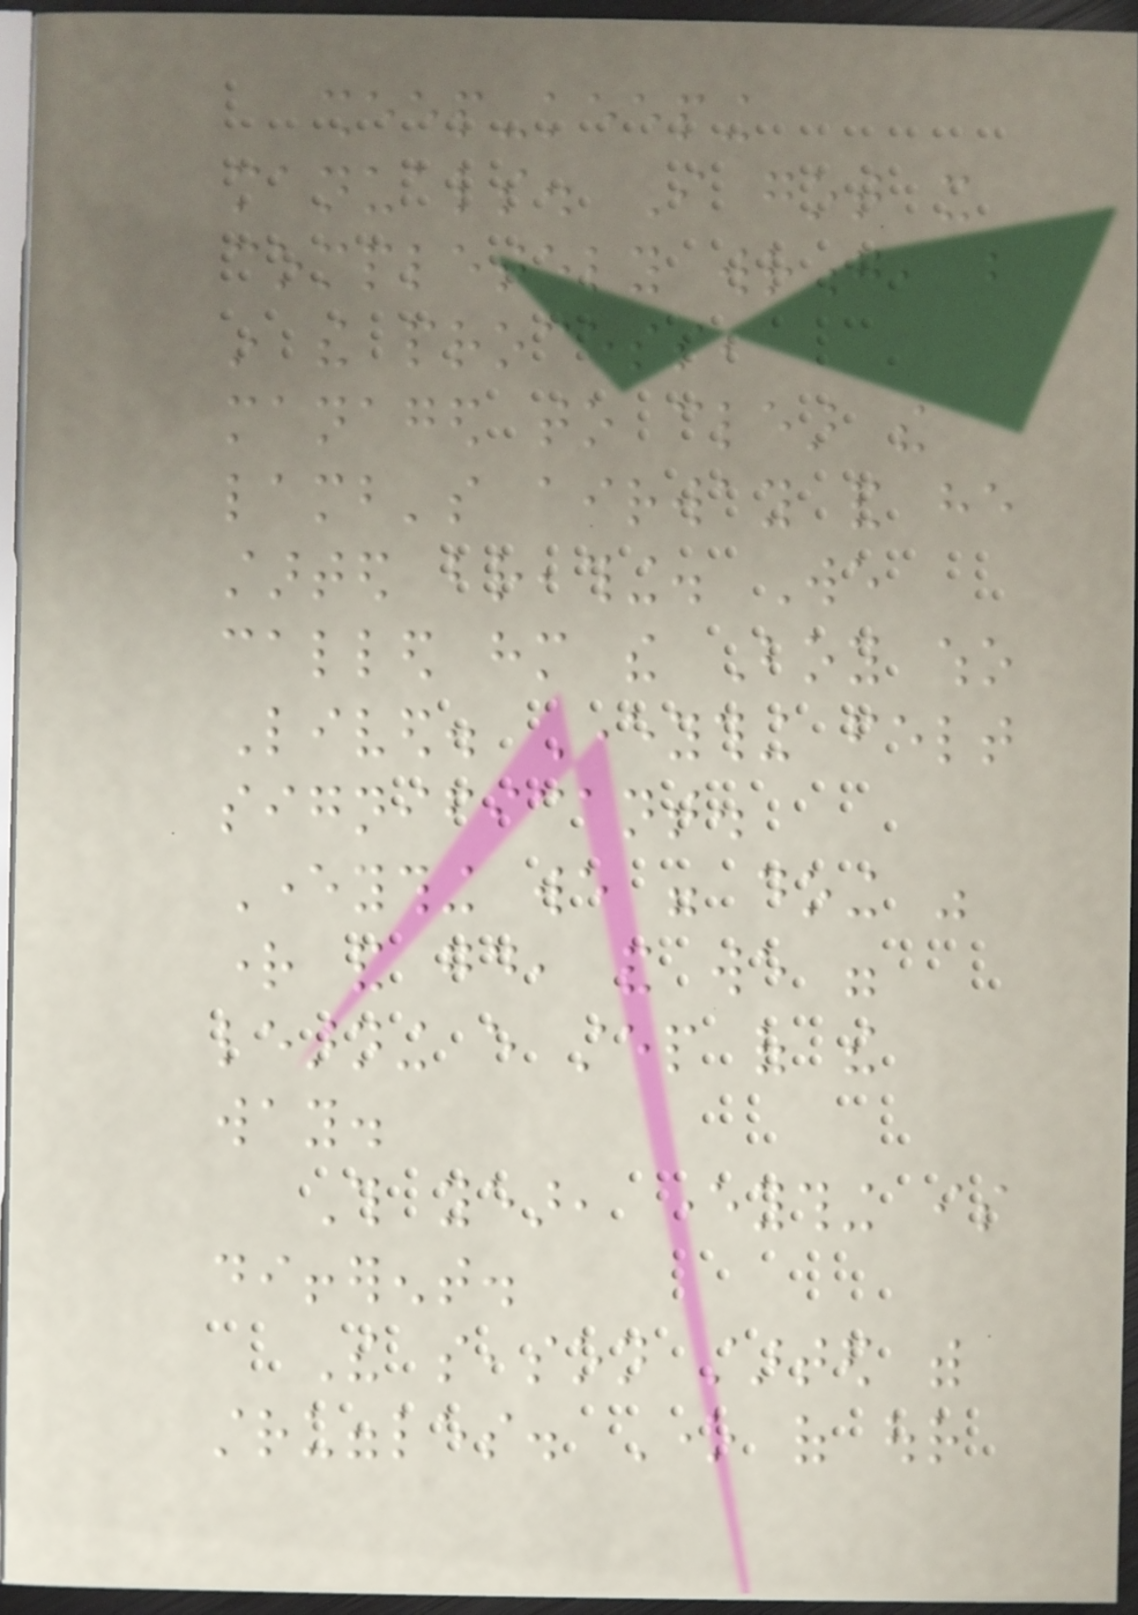sheep-keeping
manuals. I got it
completely wrong, but
in the process,
managed to clear the
lamb's airway and he
started breathing. We
called him the Boy who
Lived. Everything felt
significant.
Everything we were doing was
right and good, and we were
learning every step of the
way.
This year, everything is
different.
The season started with
struggles. One of our
